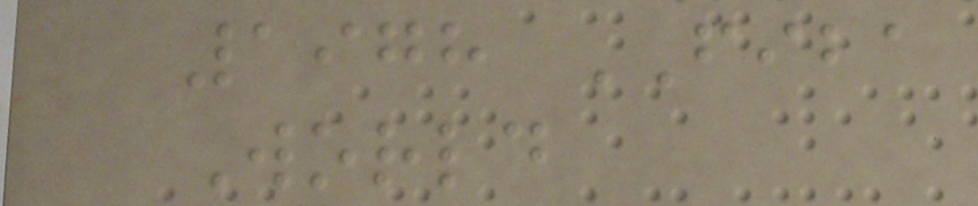1978 FIBA
World
